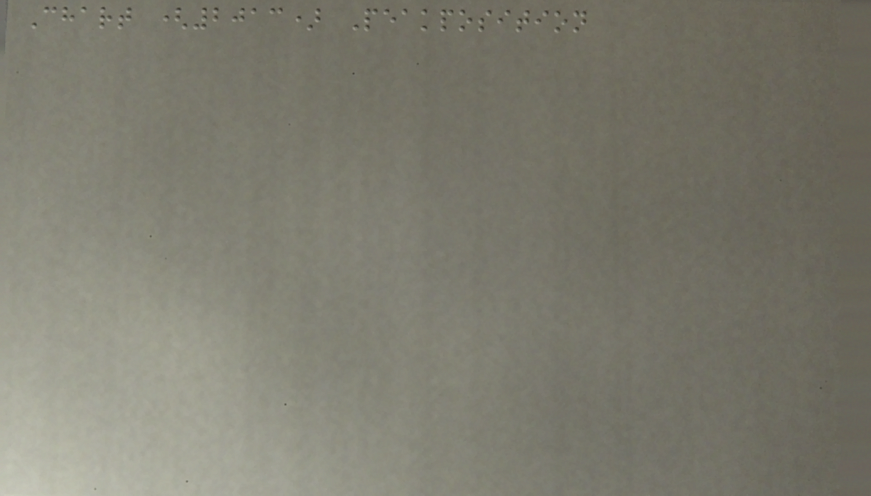Chart (2013) Peakposition
